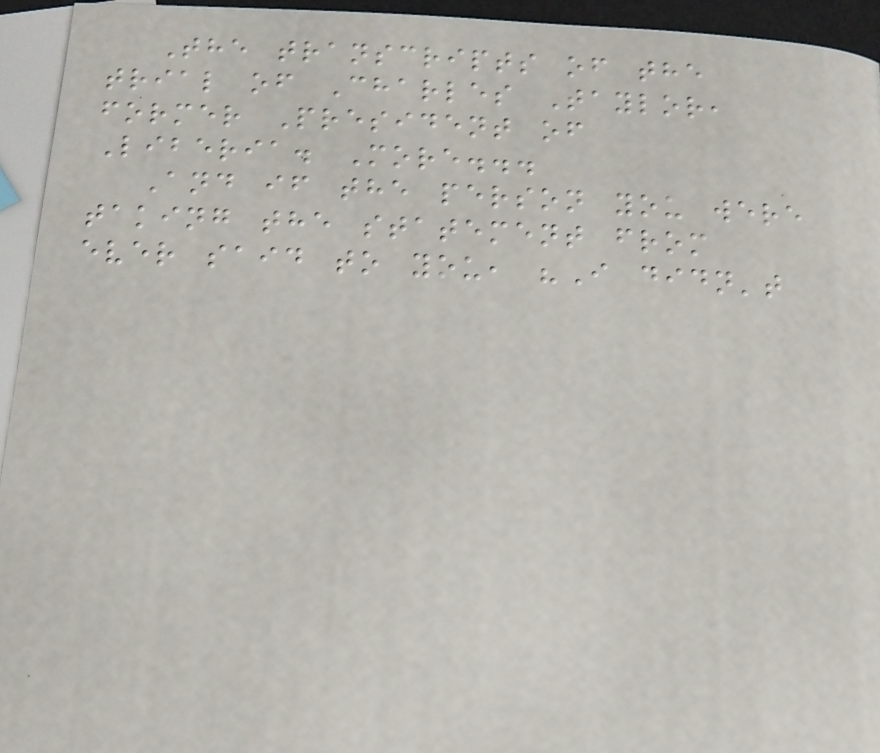The transcripts of the
trial of Charles Taylor,
former President of
Liberia. More...
And if the person you were
taking the statement from
ever said to you, "I didn't
